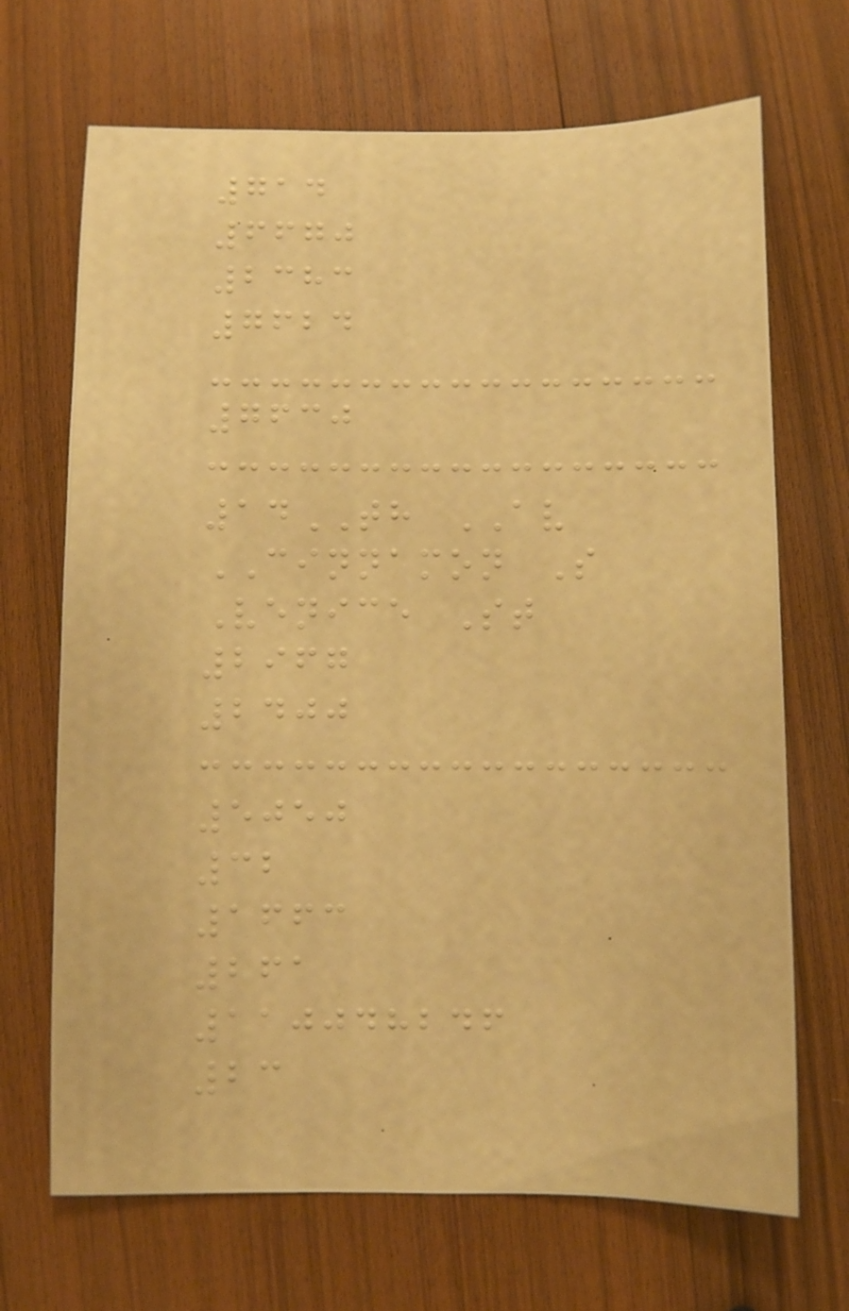714
6670
2383
7624
7630
14TH AV
CINNAMON S
Venice St
2967
2400
5050
32
1663
261
110048246
23
